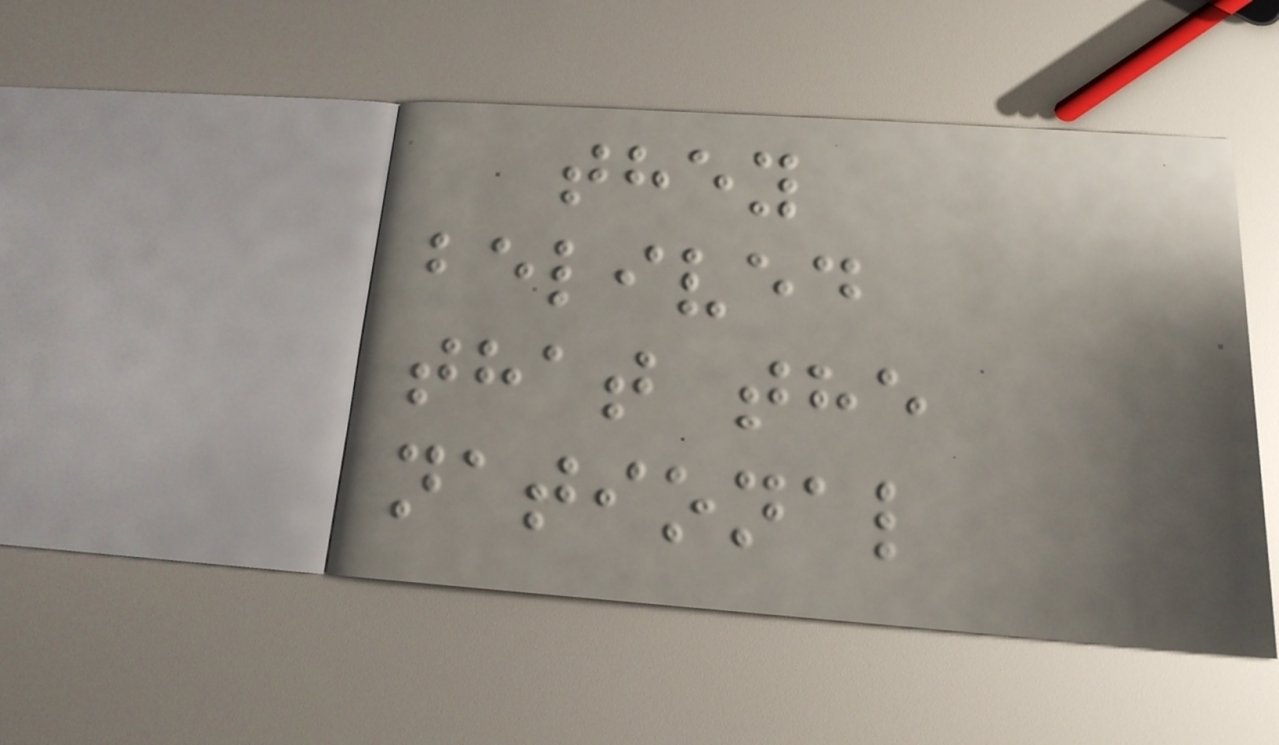they
belived
that the
national
